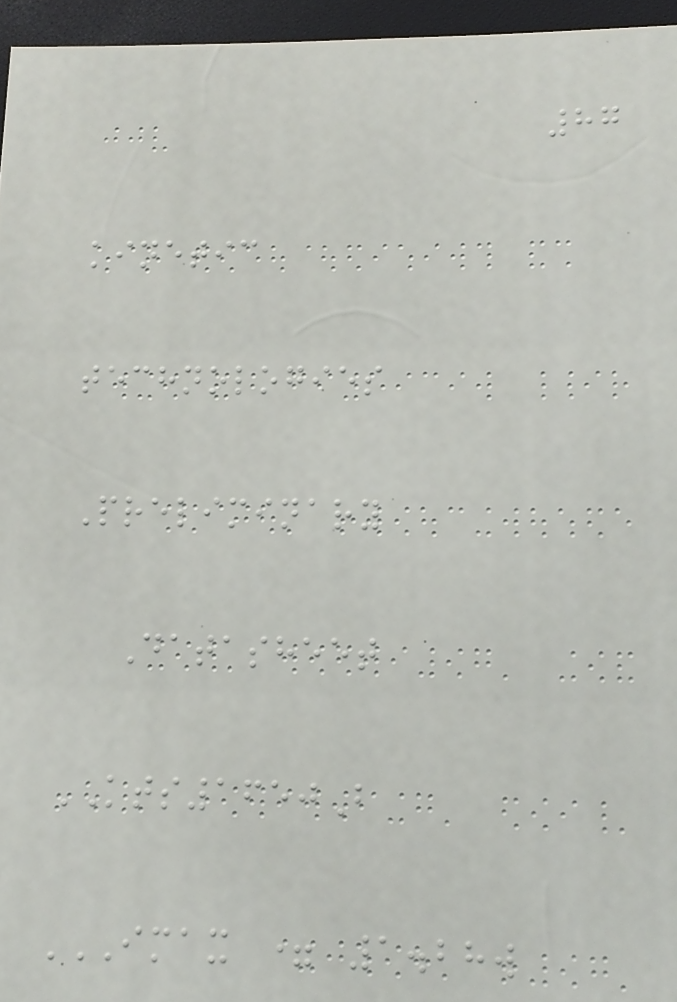87
kinetic
technologies
Preliminary
Datasheet
KTS1650B
IMAX = 1.28W
